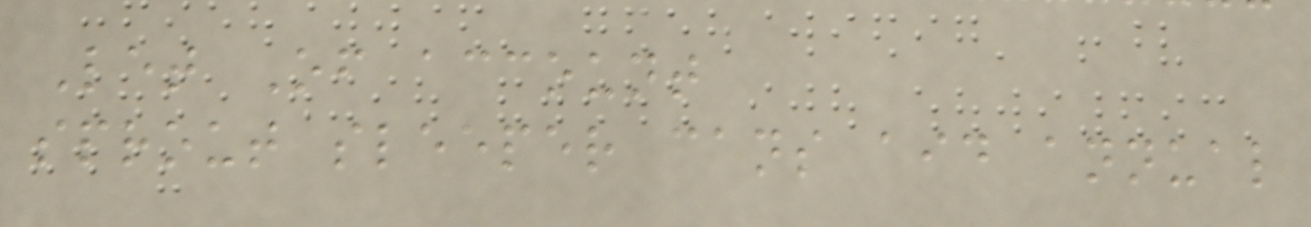Let Of account
sprout sleeper cans aid annual
